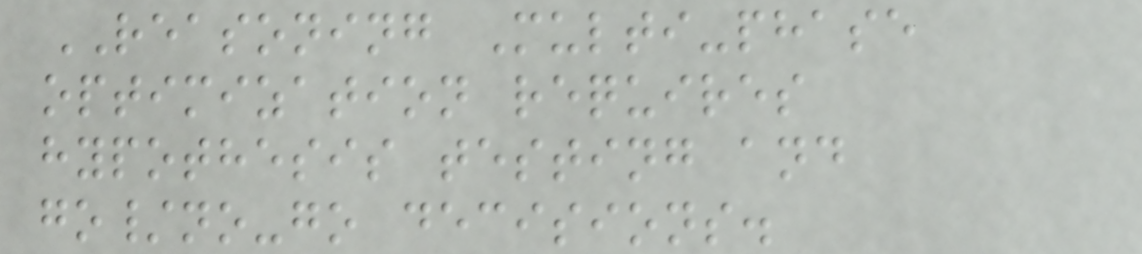REASONING Multi-phase
optimization requires
hypothesis testing and
go/no-go decisions.
